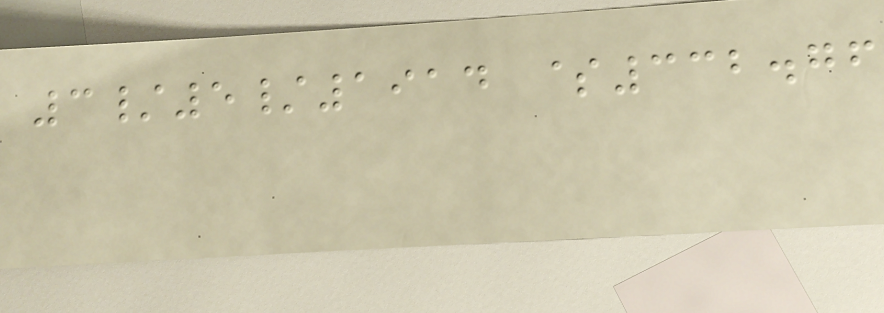3/5/1914 $332.76
